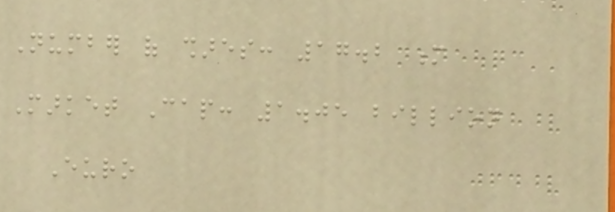Number of shares: 17.2 m
Market Cap: 1.05 billion
Euro
